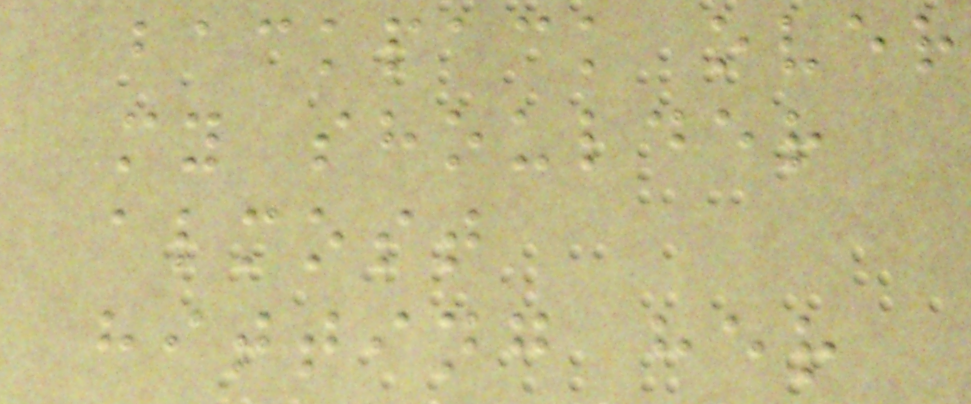backpack over
my shoulder
almost
hitting her
